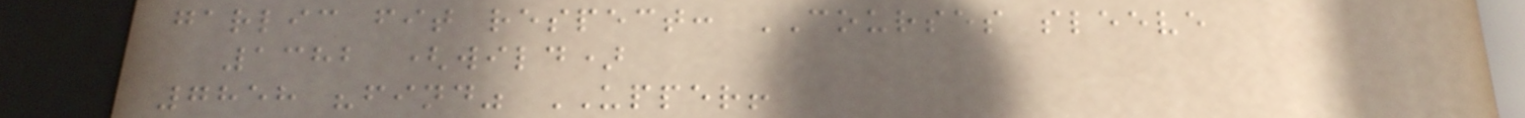garlic fit respect: COURSES sleeve
1382 (wild)
7858 "find" UPPER!
